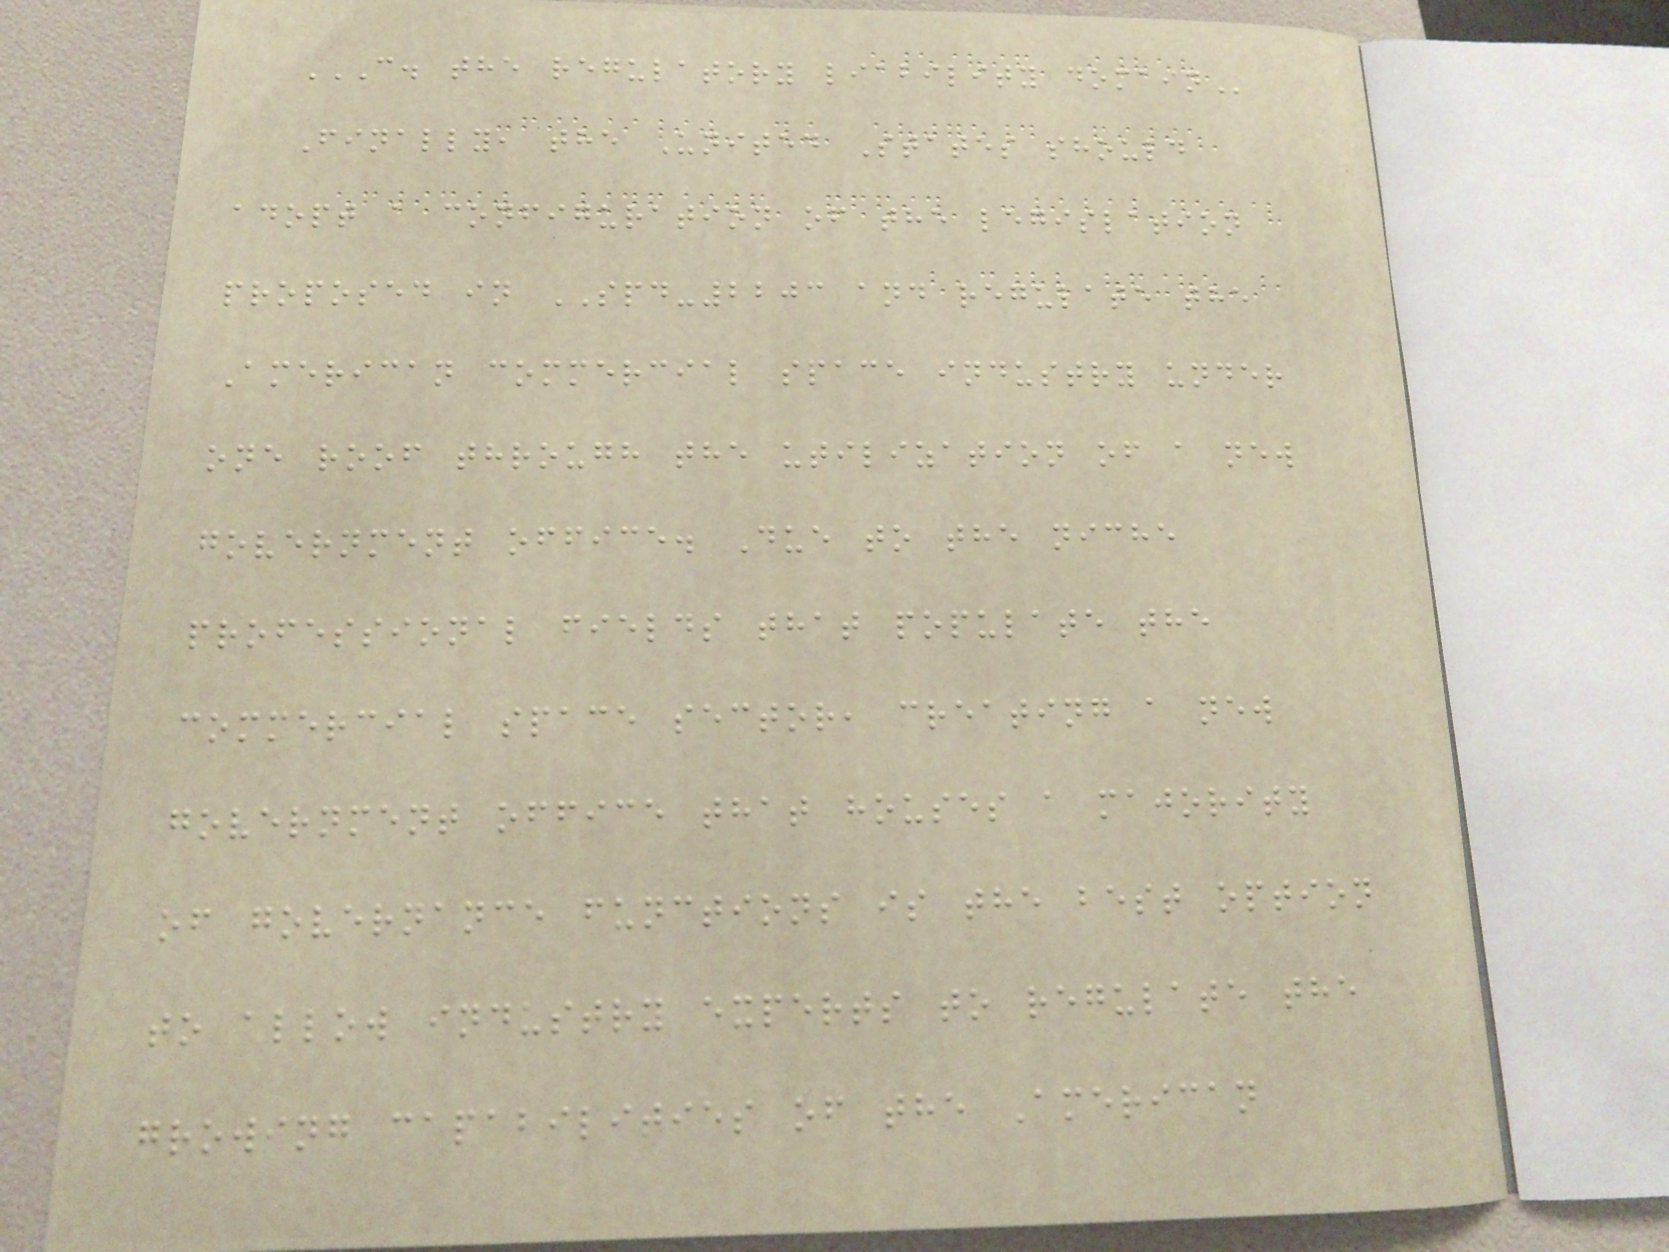C. THE REGULATORY LIABILITY DOMAIN
Finally, the United States should
adopt a configuration of the legislation
proposed in SPD-2203 and regulate the
American commercial space industry under
one roof through the utilization of a new
government office. Due to the niche
professional fields that populate the
commercial space sector, creating a new
government office that houses a majority
of governance functions is the best option
to allow industry experts to regulate the
growing capabilities of the American
